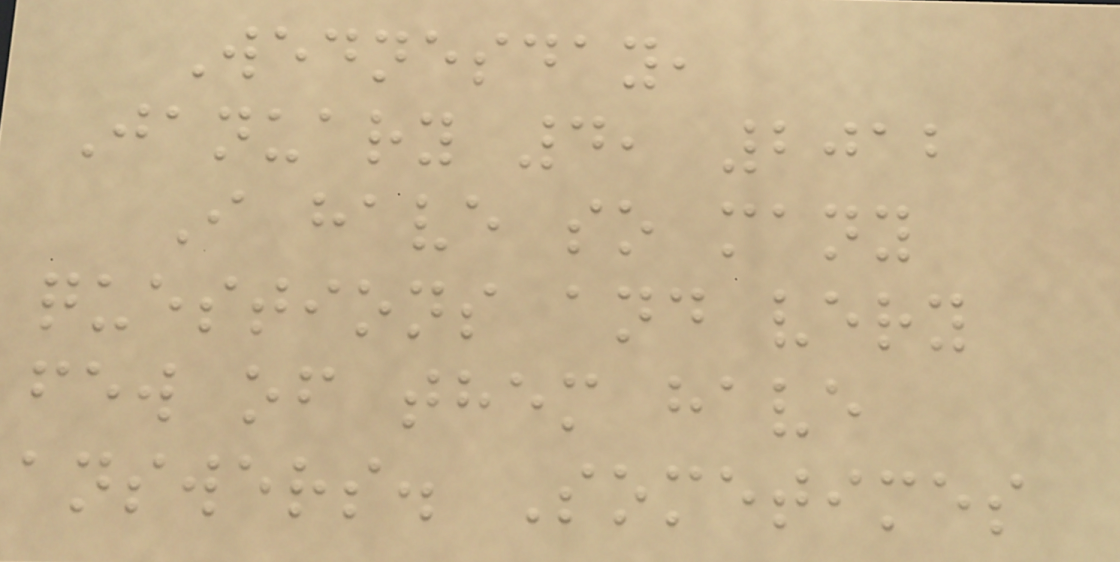Wednesday,
January 4, 2012
I have so many
questions and very
few of them have
answers. Sometimes
